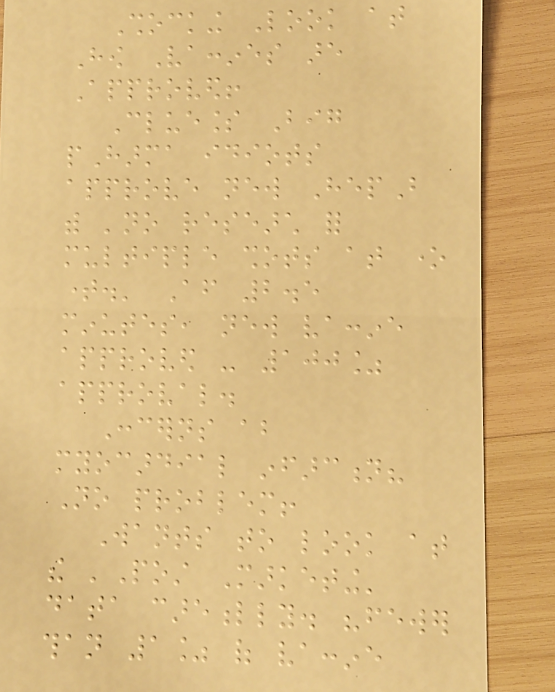Shocking Look at
How Vaccines are
Approved!
Clueless Big
pHarma idiots
approve new HepB
with 'no research for
multiple shots at one
time.' After 2.5
minutes, new vaccine
approved - 100%
approval.
Concerns about
myocardial infarction?
No problem!
Wants to look at
the 'Post Marketing'
data carefully. "fewer
than 1% of vaccine
